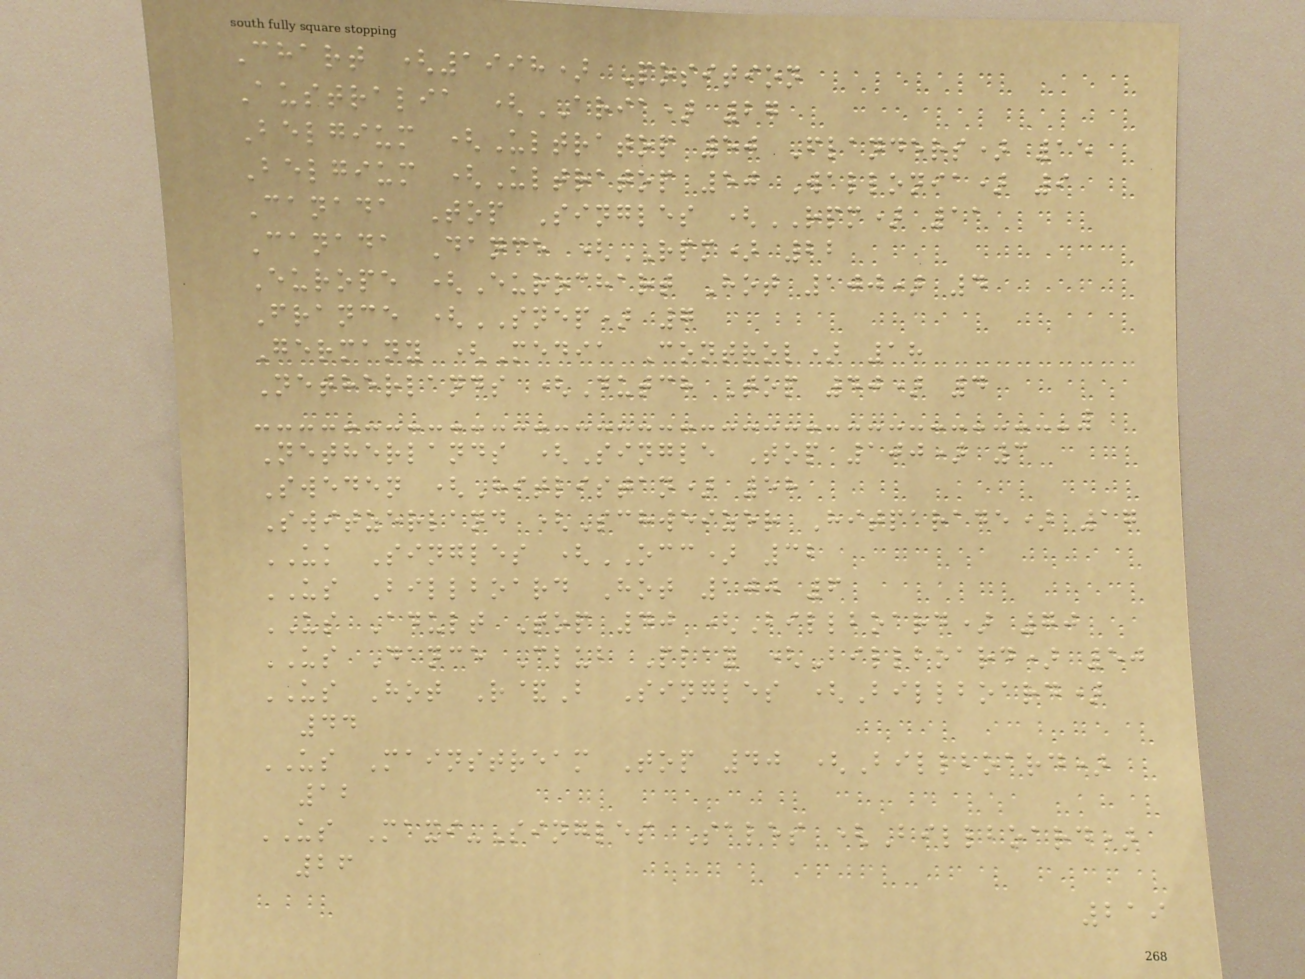Chart (1998) Position
Australia (ARIA) 27
Belgium (Ultratop 50 Flanders) 15
Belgium (Ultratop 50 Wallonia) 9
Canada Top Singles (RPM) 11
Canada Dance (RPM) 22
Europe (Eurochart Hot 100) 4
France (SNEP) 7
Germany (Media Control) 18
Netherlands (Dutch Top 40) 4
Netherlands (Single Top 100) 3
Sweden (Hitlistan) 58
Switzerland (Schweizer Hitparade) 17
UK Singles (OCC) 32
US Billboard Hot 100 6
US Adult Top 40 (Billboard) 70
US Dance Club Play (Billboard) 50
US Hot R&B Singles (Billboard)
44
US Mainstream Top 40 (Billboard)
12
US Maxi-Singles Sales (Billboard)
26
219
